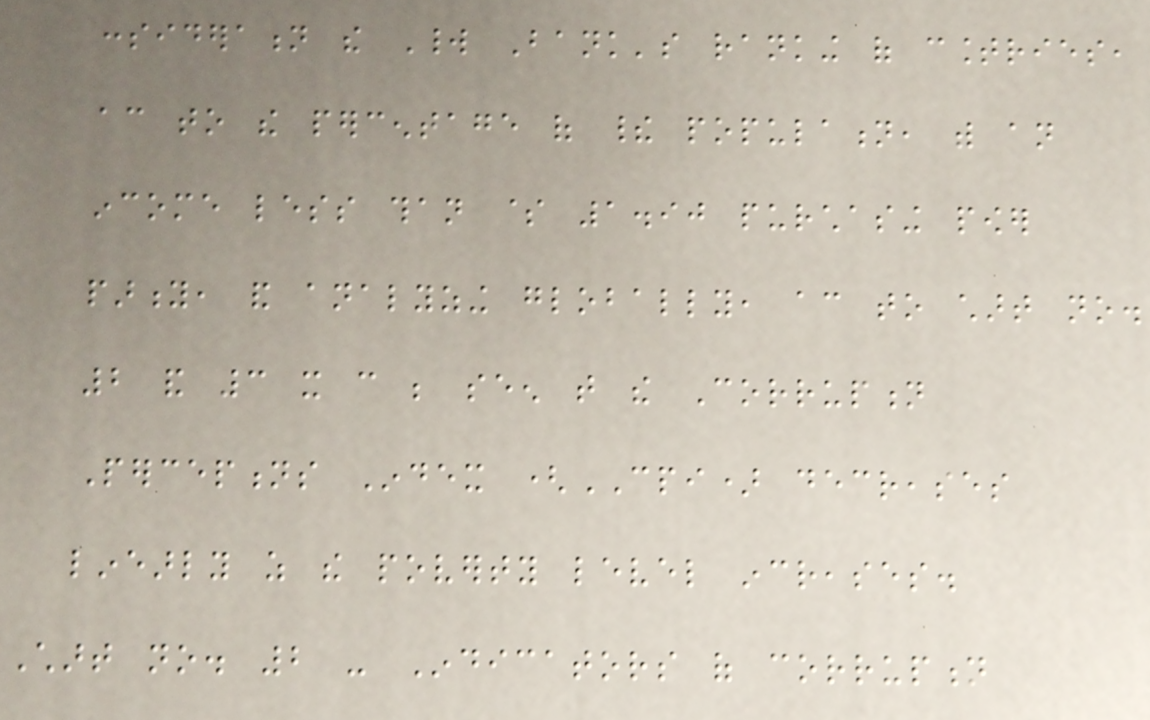consideration the World Bank's ranking of countries,
according to the percentage of their population, with an
income less than $ 1.90 purchasing power
parity, and analyzing globally, according to chart no.
2 and 3 it can be seen that the Corruption
Perceptions Index (CPI) decreases
linearly as the poverty level increases.
Chart no. 2 - Indicators of corruption
